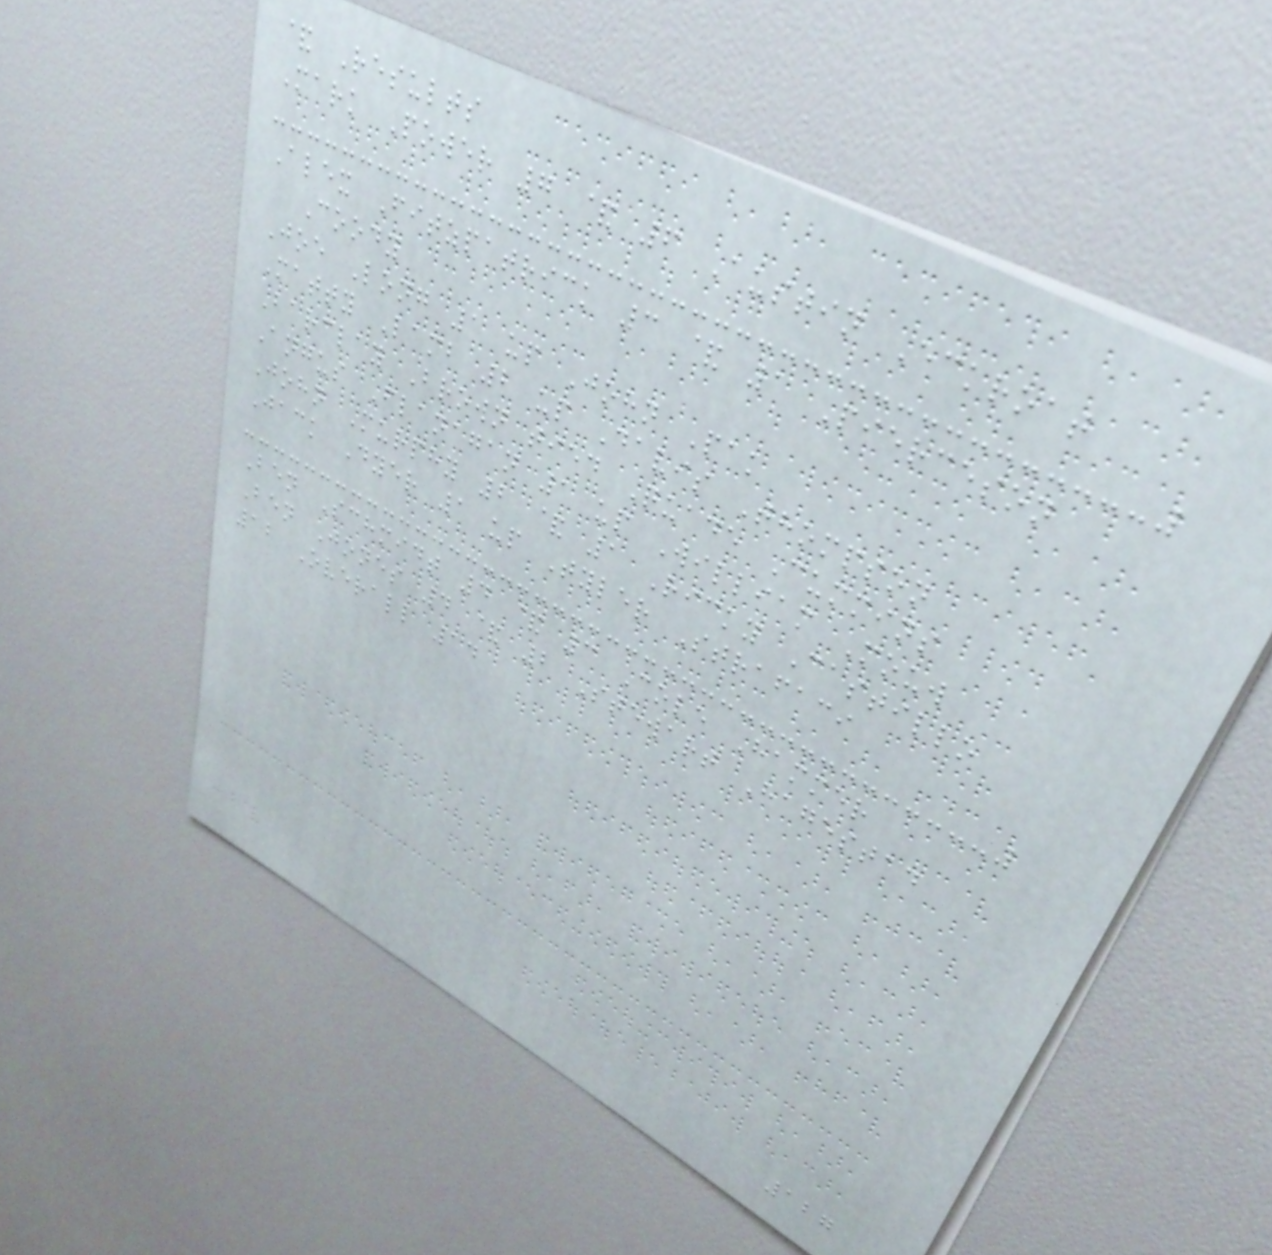& Results
Mark Power 7 & 6 Austin Eckroat
Alex Fitzpatrick 3 & 1 Pierceson
Coody
Joe Long 1 up John Pak
Matty Lamb 2 up Davis Thompson
Barclay Brown tied Quade Cummins
Angus Flanagan 1 up William Mouw
John Murphy 2 & 1 Ricky Castillo
Jack Dyer 1 up Tyler Strafaci
Ben Schmidt 4 & 3 Cole Hammer
Ben Jones 4 & 2 Stewart Hagestad
12 Overall 14
127
